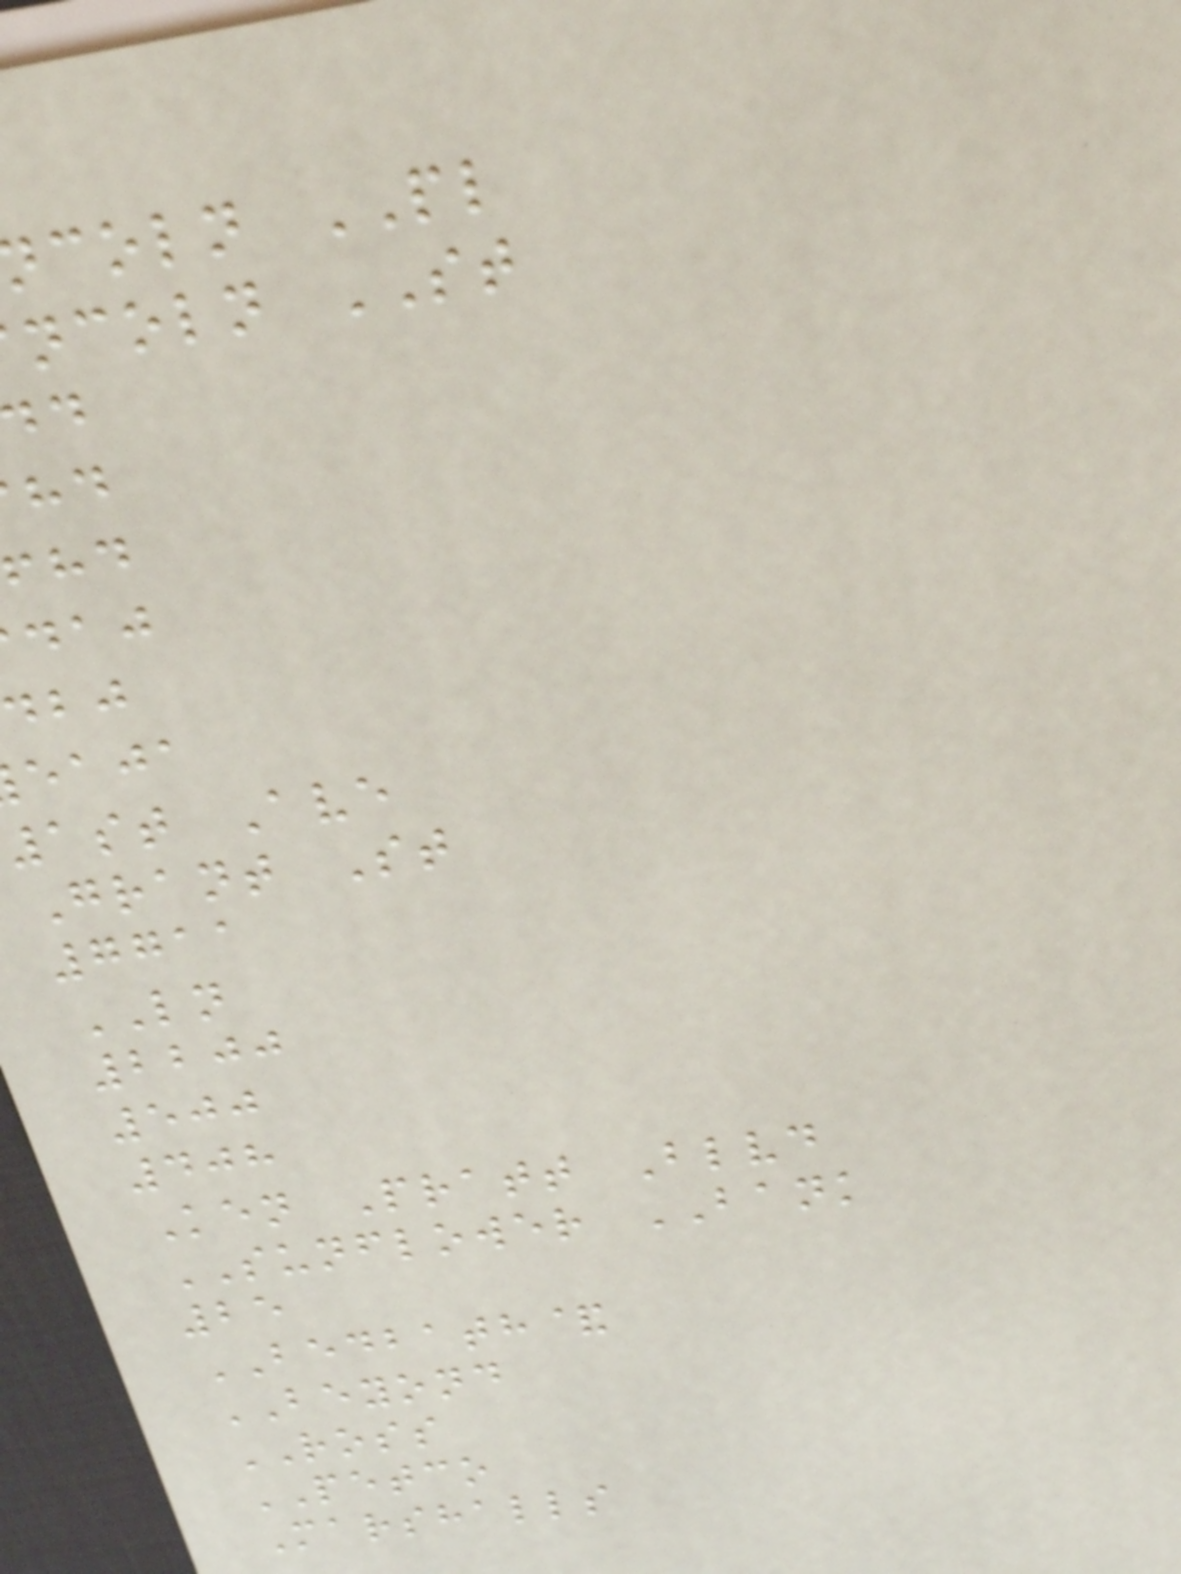coln PL
ncoln ST
eaja
1st Ave
Grant St
7711
LN
2200
500
408
Ken Pratt Blvd
SUNFLOWER BANK
25
BEDBATH&
BEYOND
ROSS
PETCO
Marshalls
